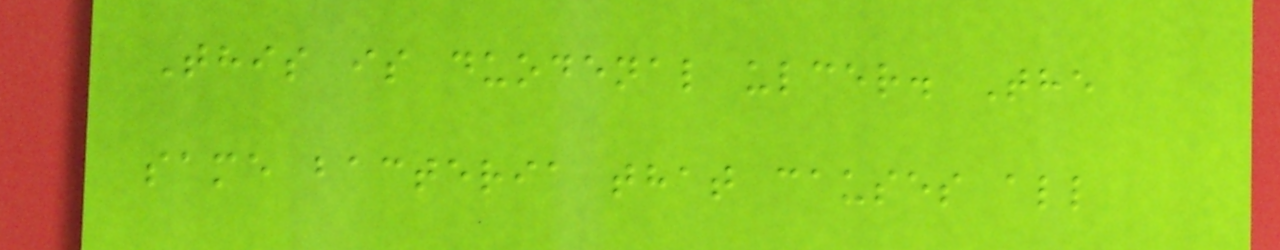This is duodenal ulcer. The
same bacteria that causes all
